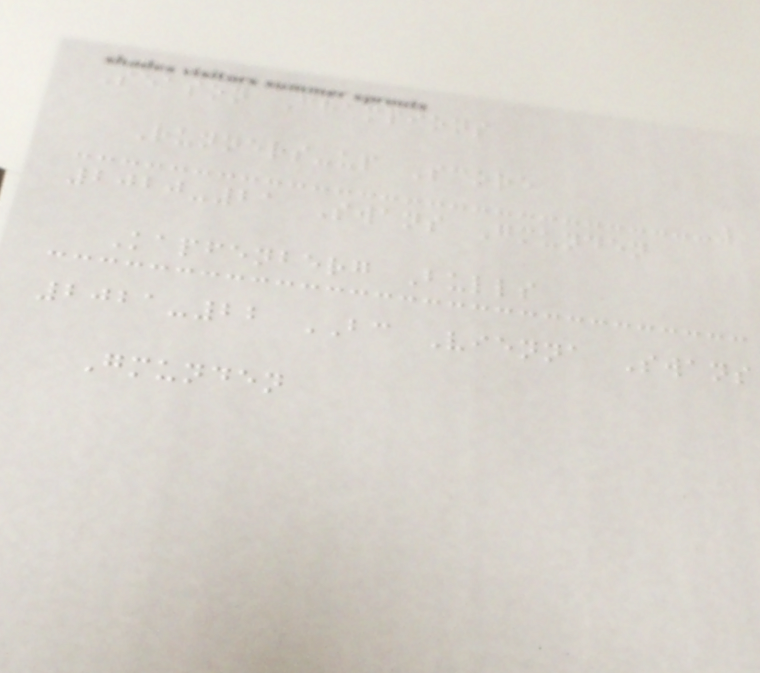Season Champions
Runners-up Score
2020-21 Swans Gmunden
Kapfenberg Bulls
2021-22 BC Vienna Swans
Gmunden
